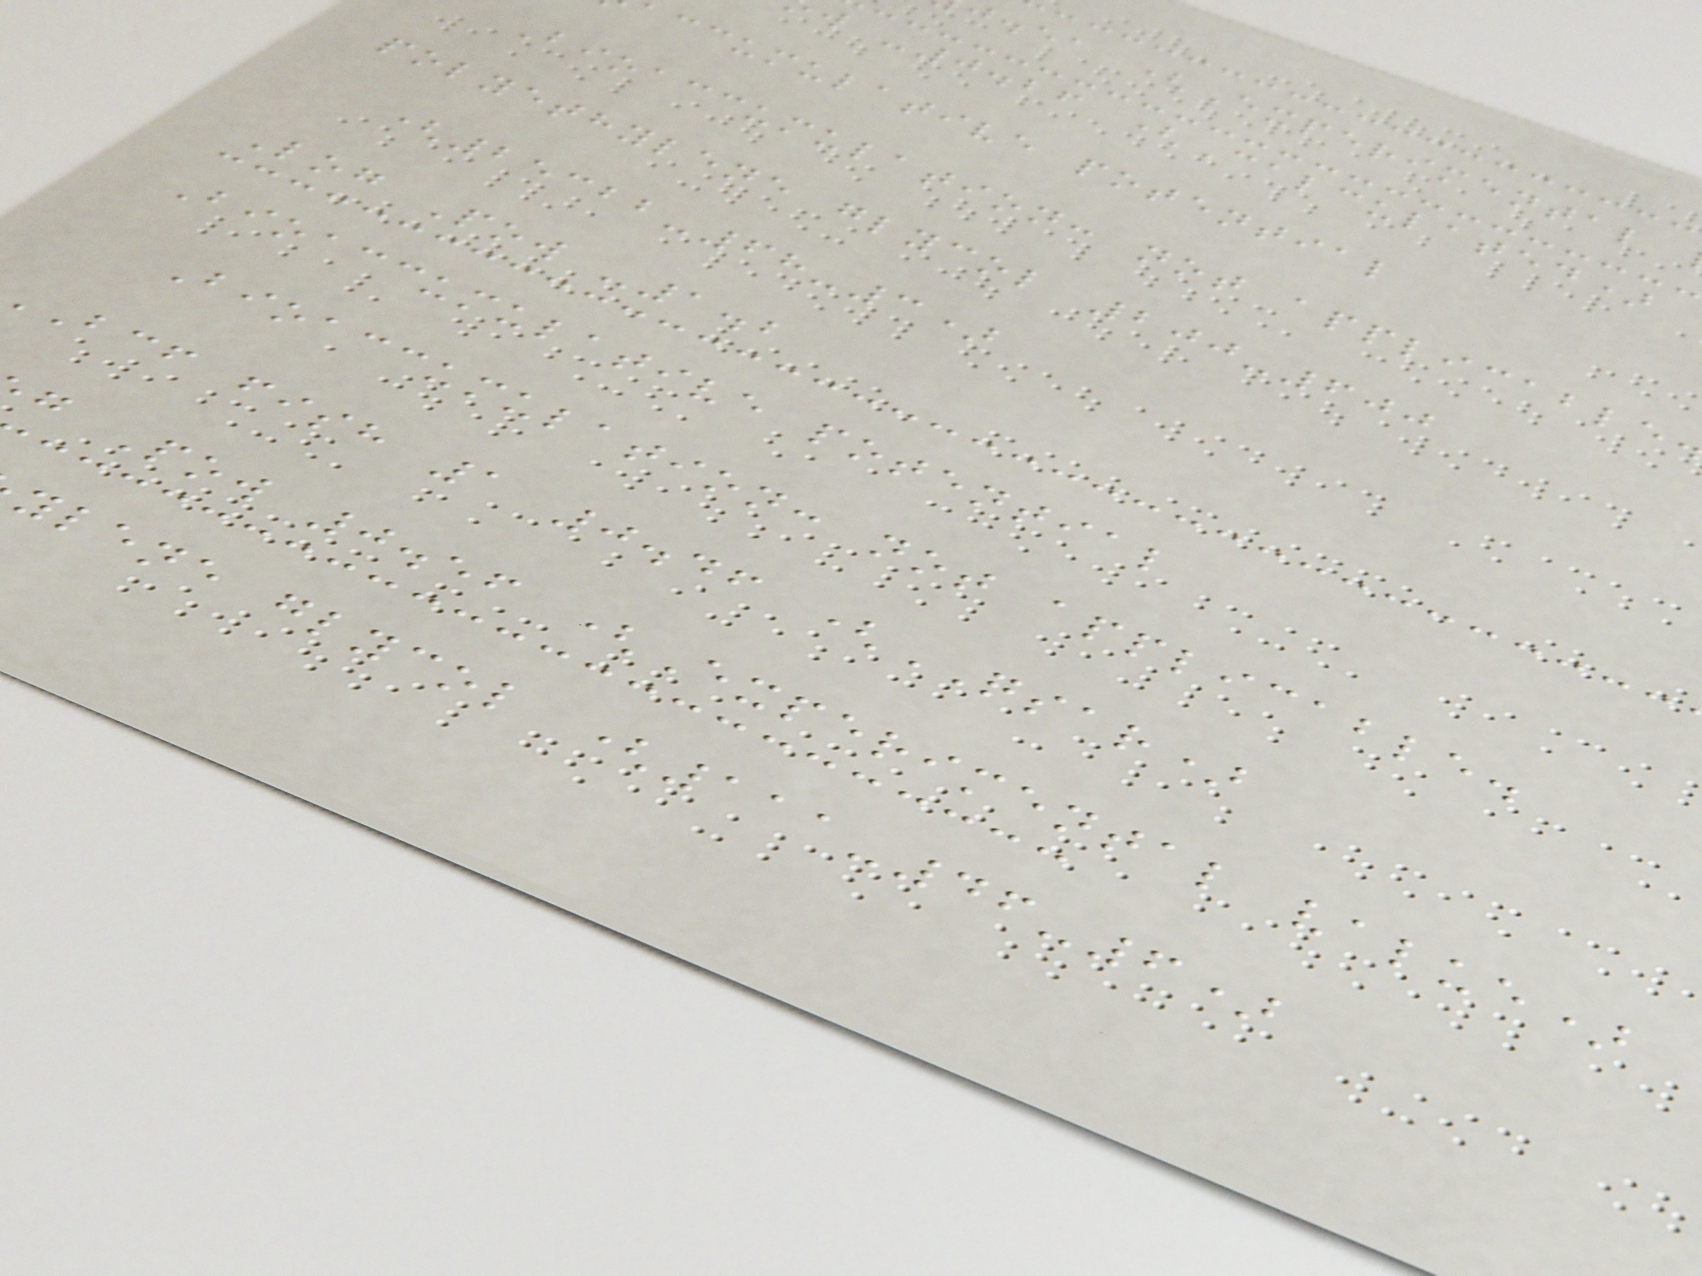j.ea (Experimental
w -0.26 (Calculated)
ccumulative potential
Bioaccumulation: not applicable
polyethylene glycol 200-600
(25322-68-3)
Log Pow -1.2
Bioaccumulative potential
Bioaccumulation: not applicable.
bcf fish 1 0.46 (QSAR)
g Pow 0.56 (Experimental value)
ylene glycol (111-46-6)
